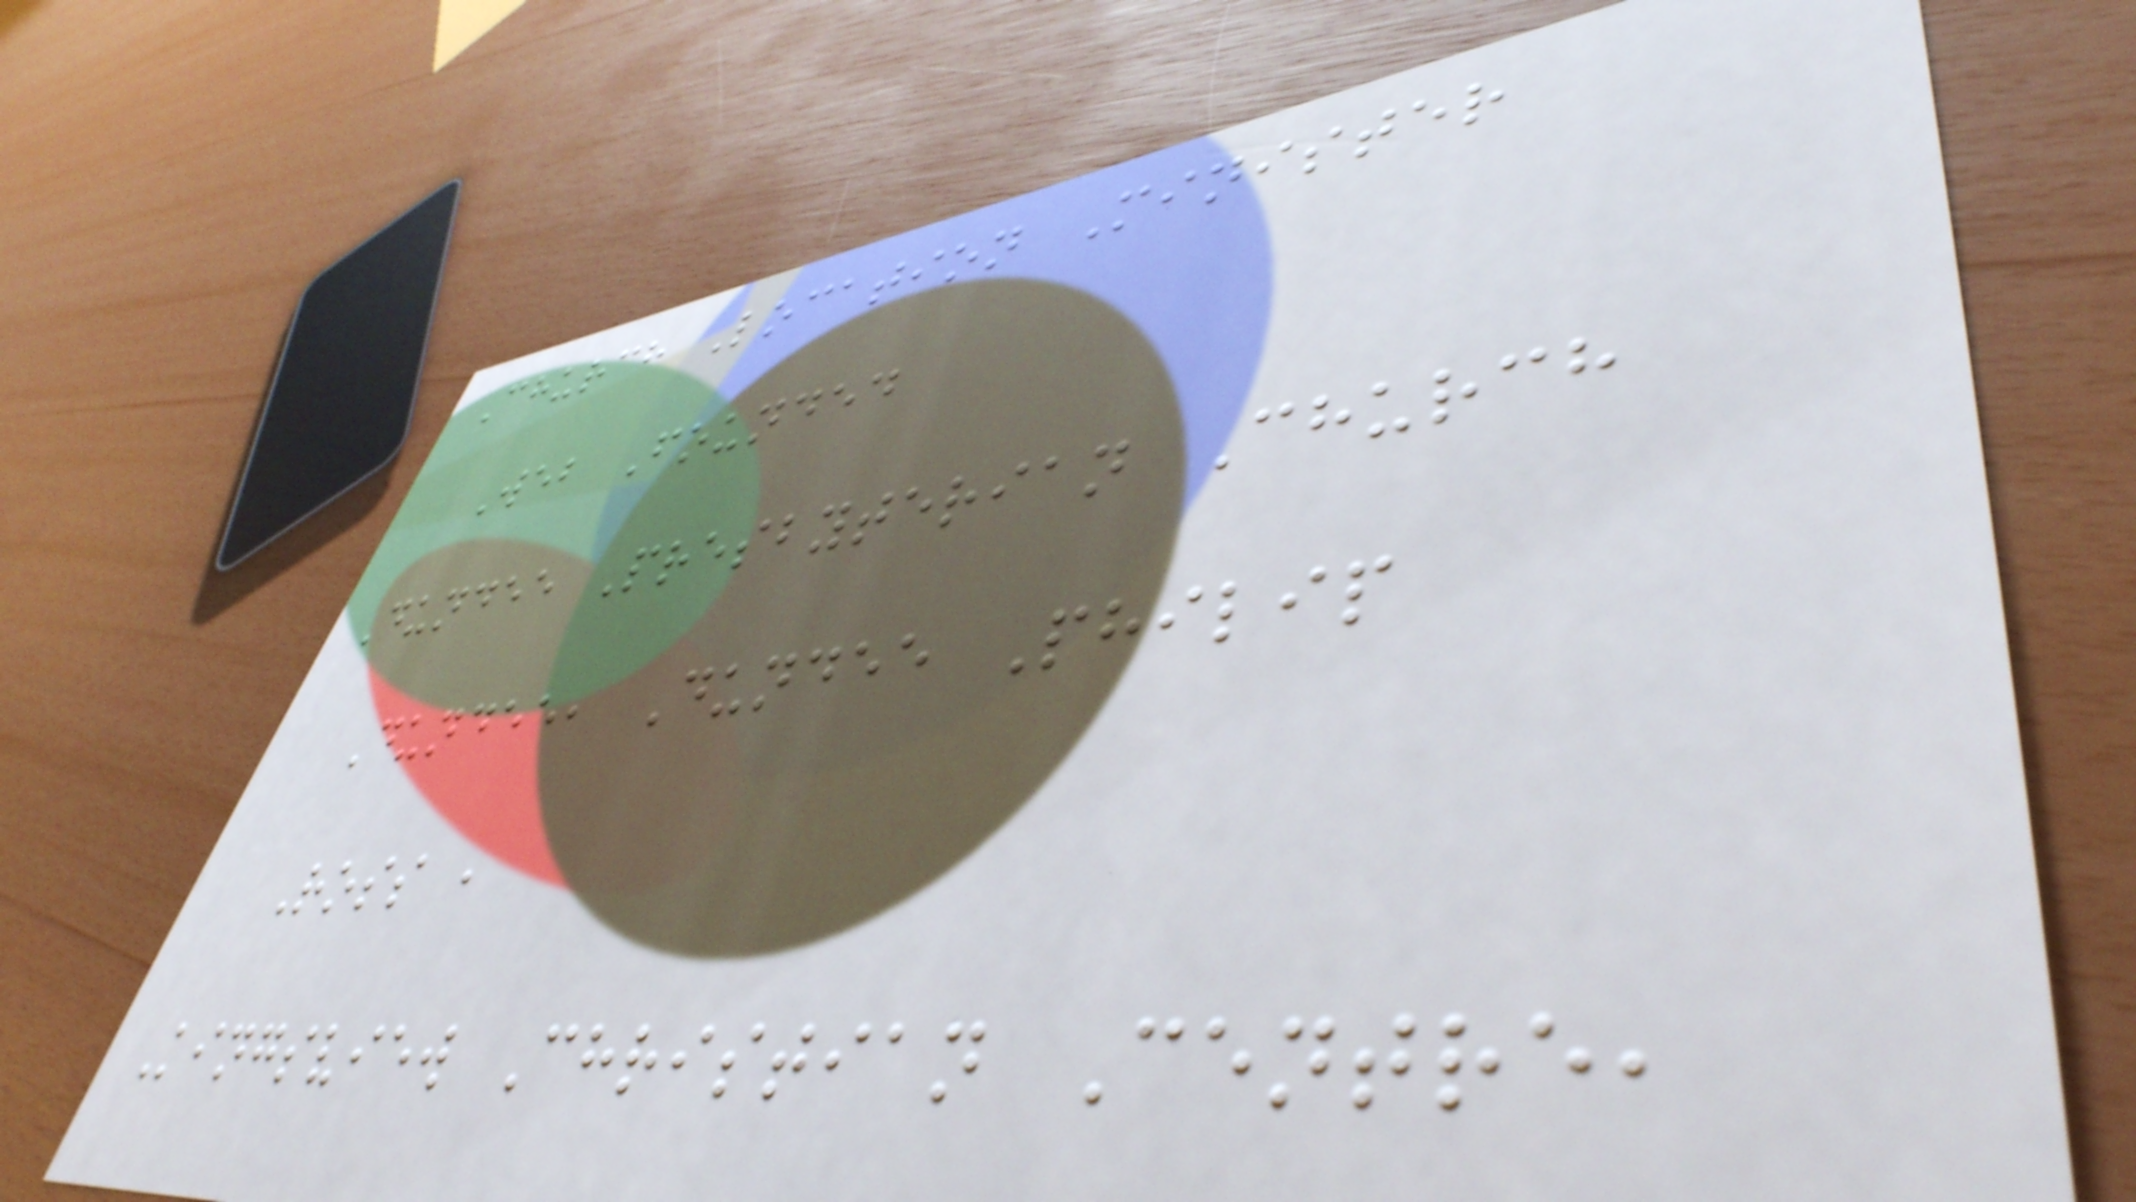Church Location Minister
Web Founded
Dundee Presbyterian Church
Dundee, Dundee Philip
Ross ,
Kingsview Christian Centre,
